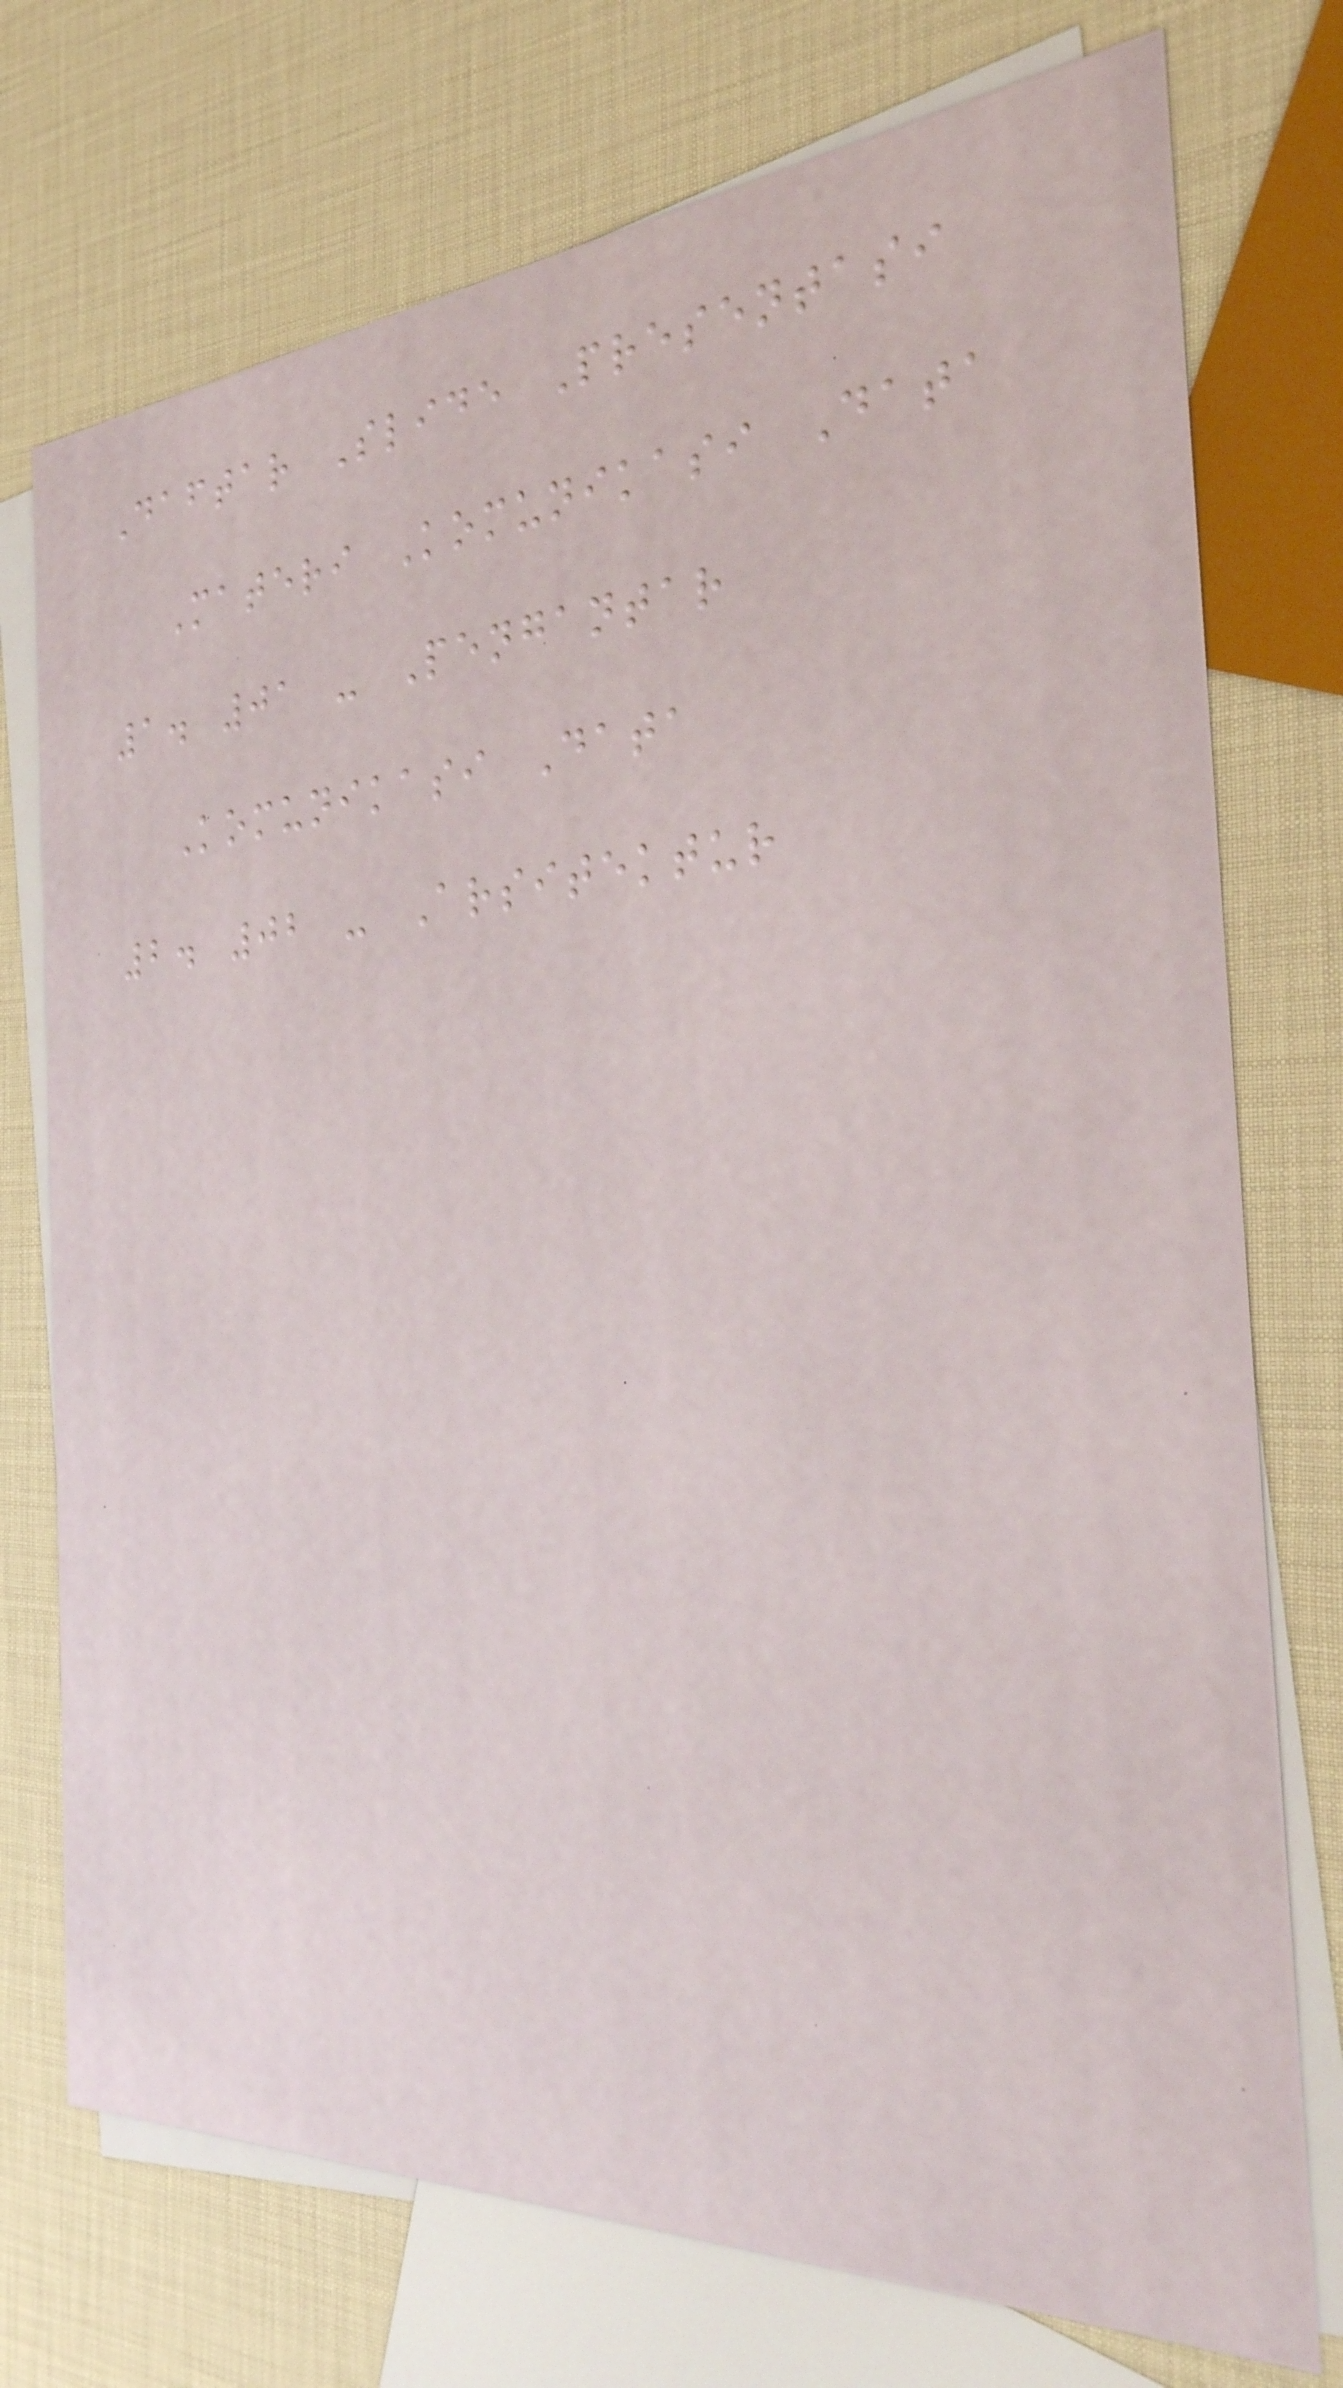Daftar Slide Presentasi
Materi Komunikasi Data
1. 01 - Pengantar
Komunikasi Data
2. 02 - Arsitektur
